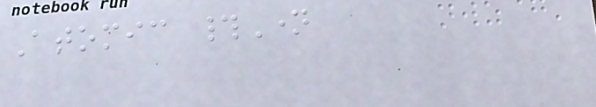Atomic #Name
